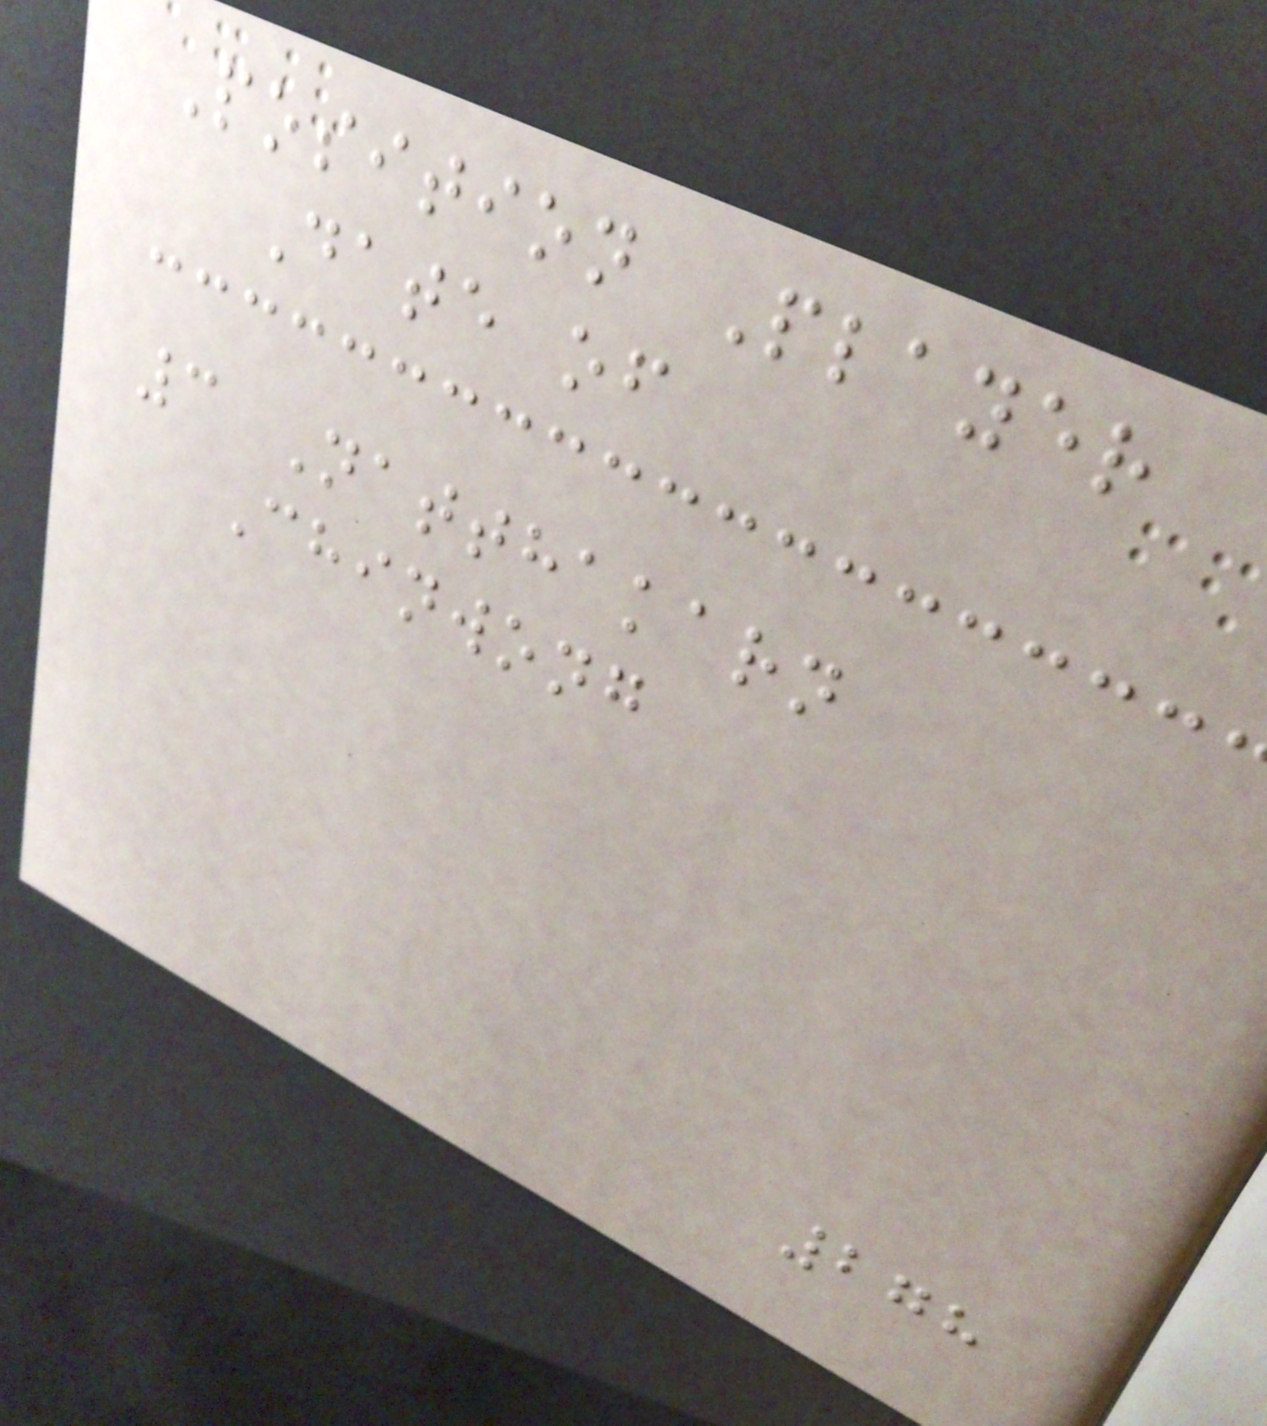Position Player
Date of
3 Natthakarn
Chinwong
278
